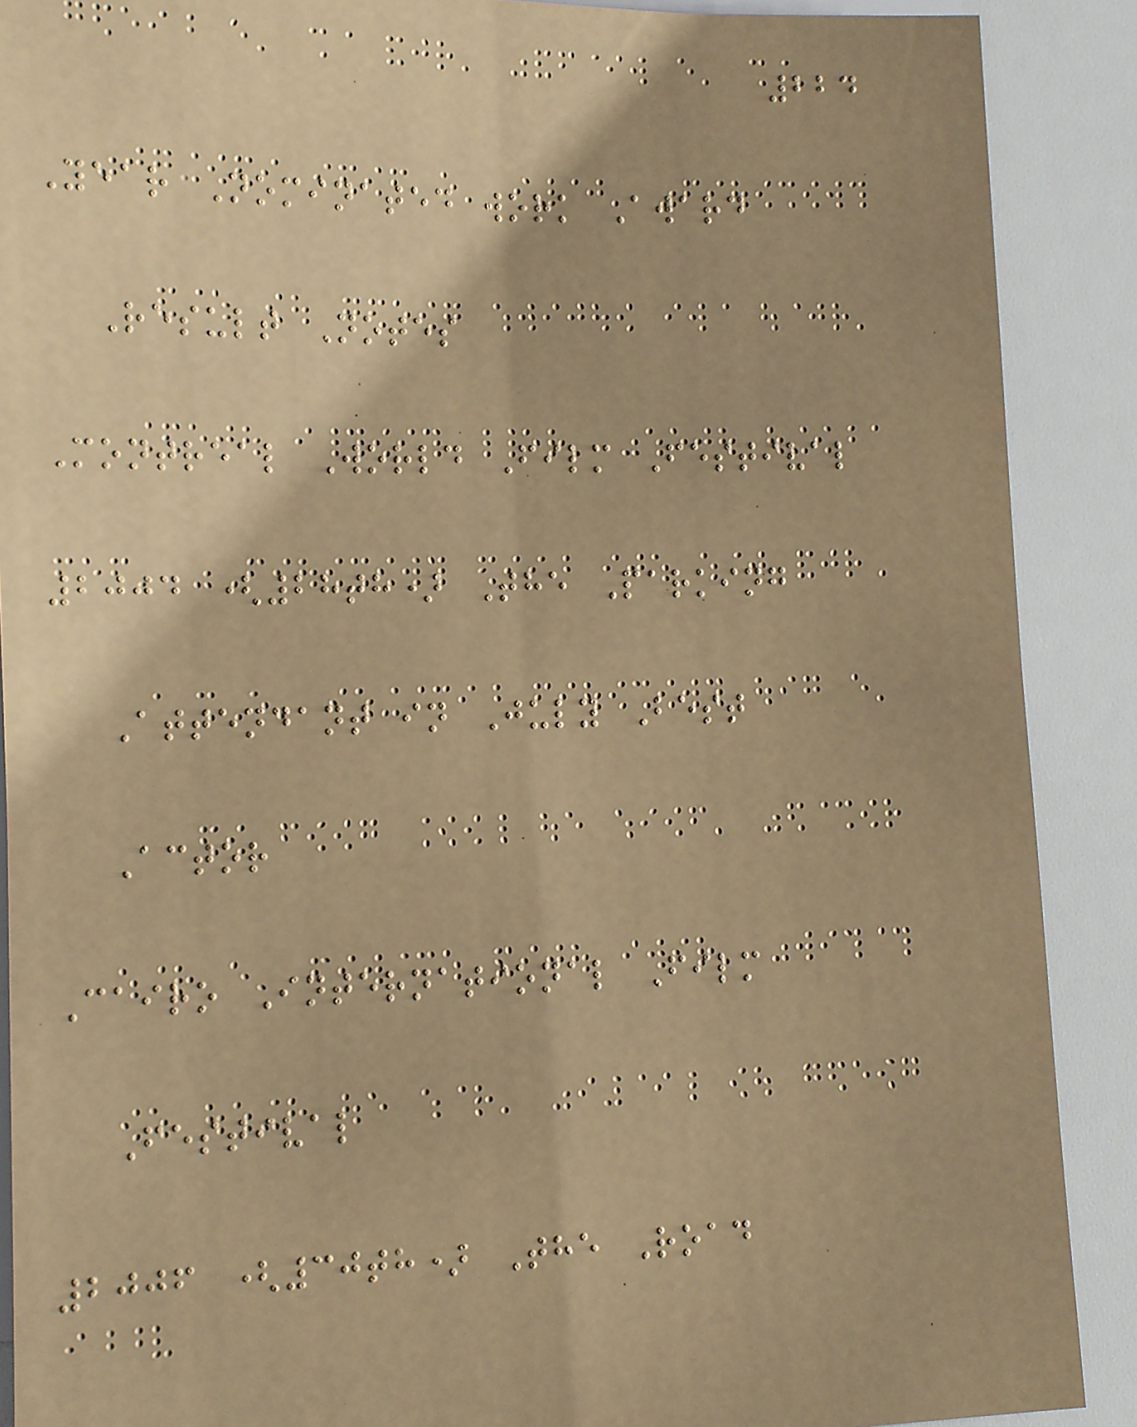224
Year Nominated work Award
Result Notes
Montreal World Film Festival
2004 (28th) The Parking
Attendant in July Best
Actor
Cairo International Film
Festival
2006 (30th) The Road
